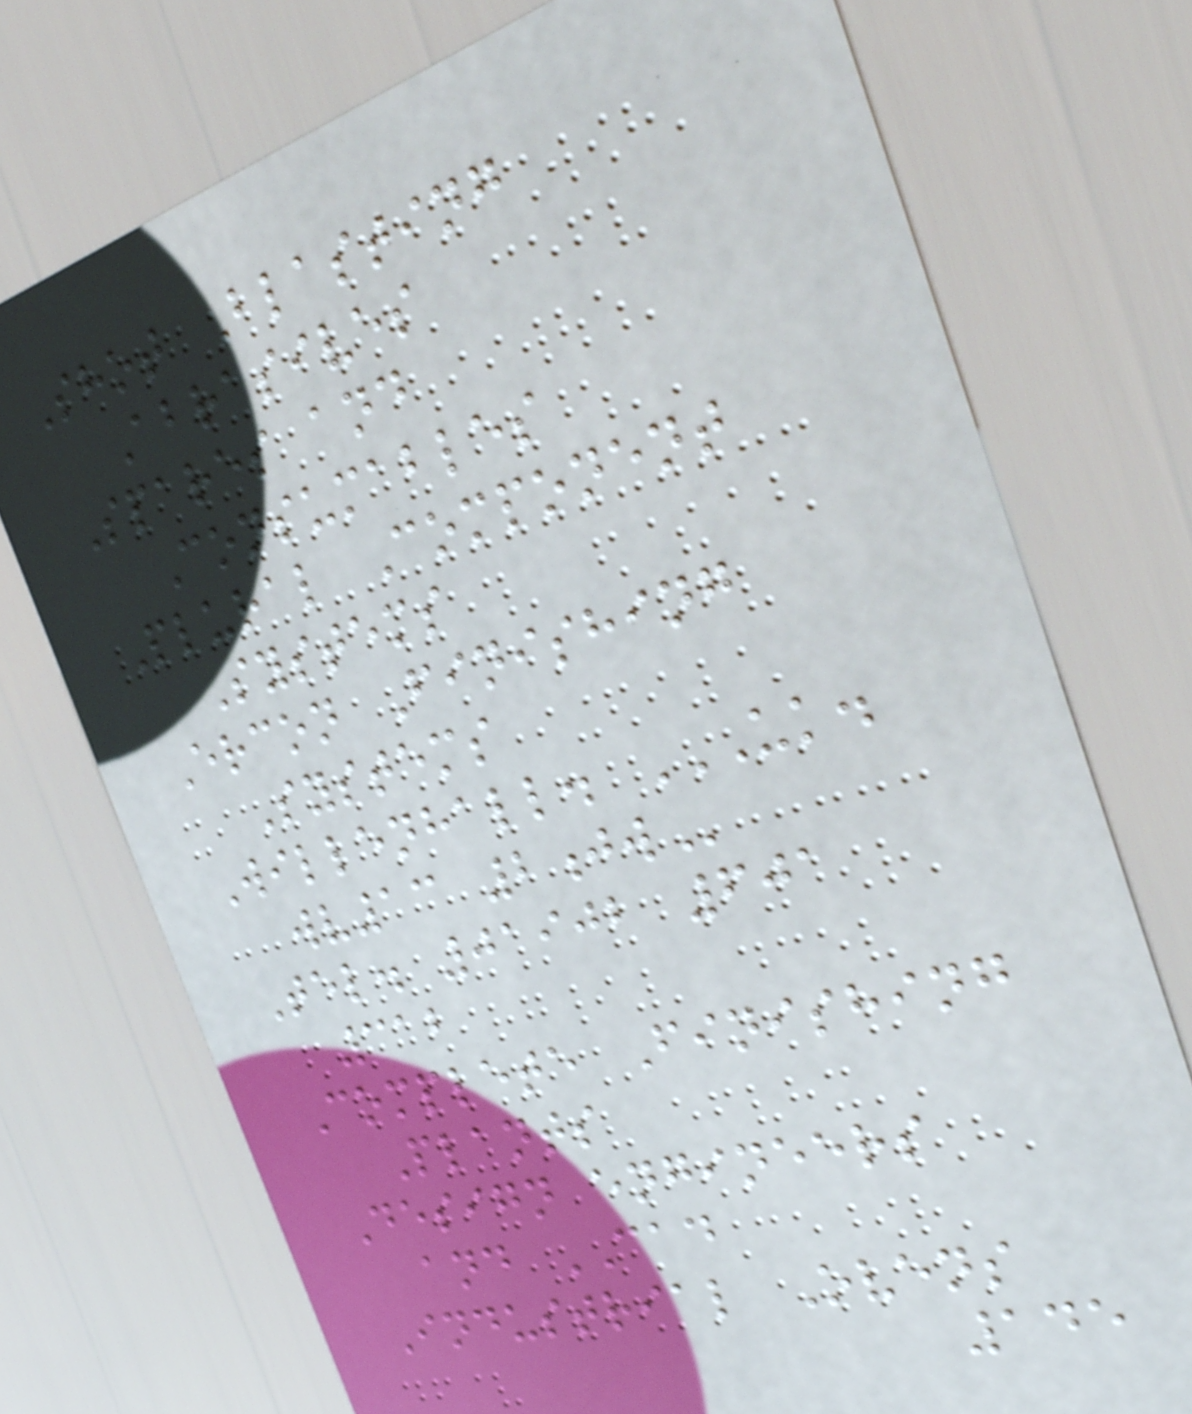Shot Blasting
Abrasives
Spares and
Consumables
Plural Component
Systems
Ercon Finishing
Systems
Willenhall. UK.
WV13 2JW
Tel. 01902 601
312
Complete Finishing
Plants
Design engineers
and CAD
Industrial Ovens
145
